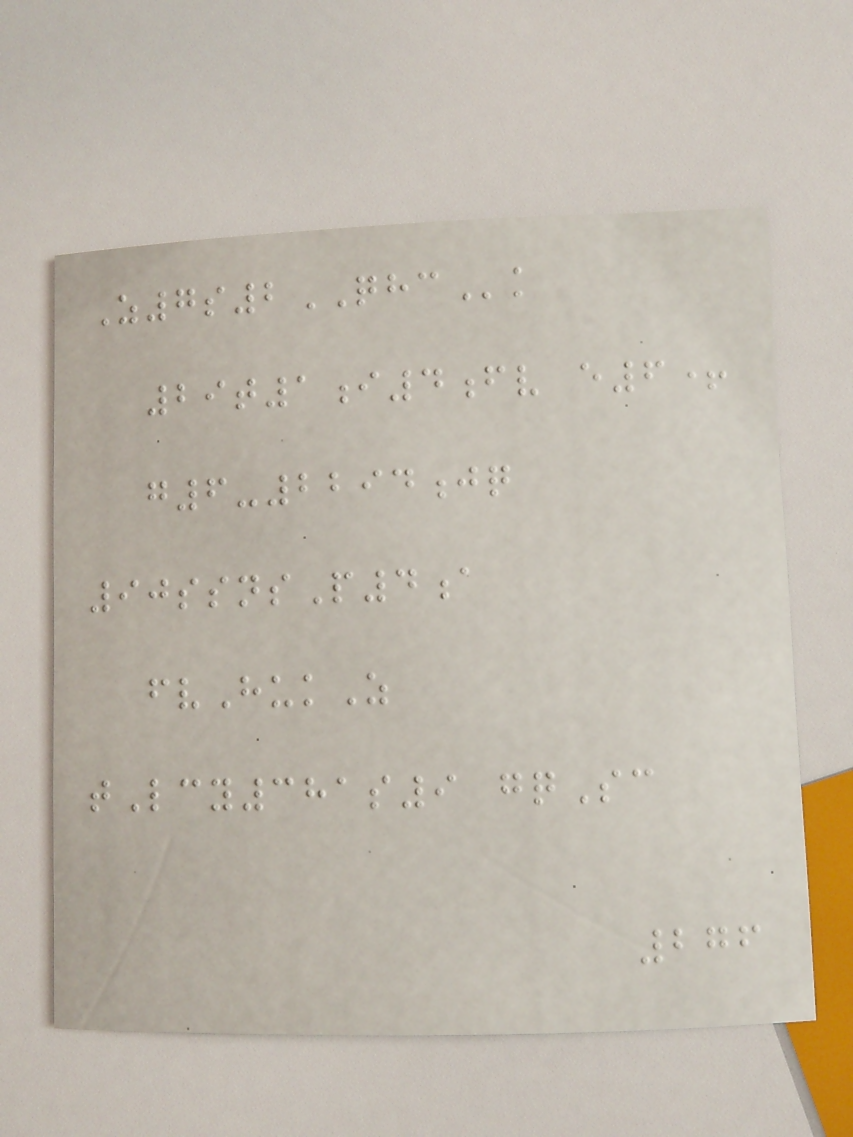Z7s2QHCk
29t1i4fv e6+
g6-2294jq
90ssnsP4a
fvHukZ
tLcy381s9 gqSc
276
